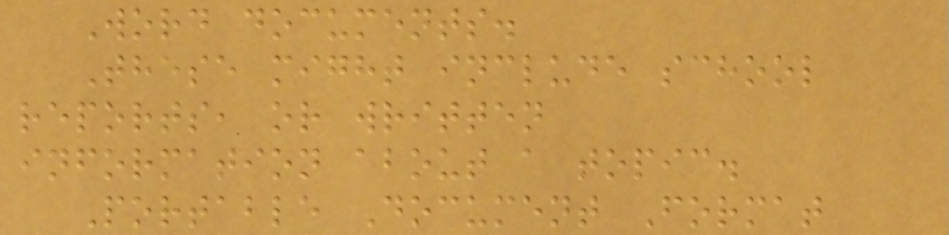Word documents.
These might include school
reports, or written
information about a topic.
Portable Document Format
